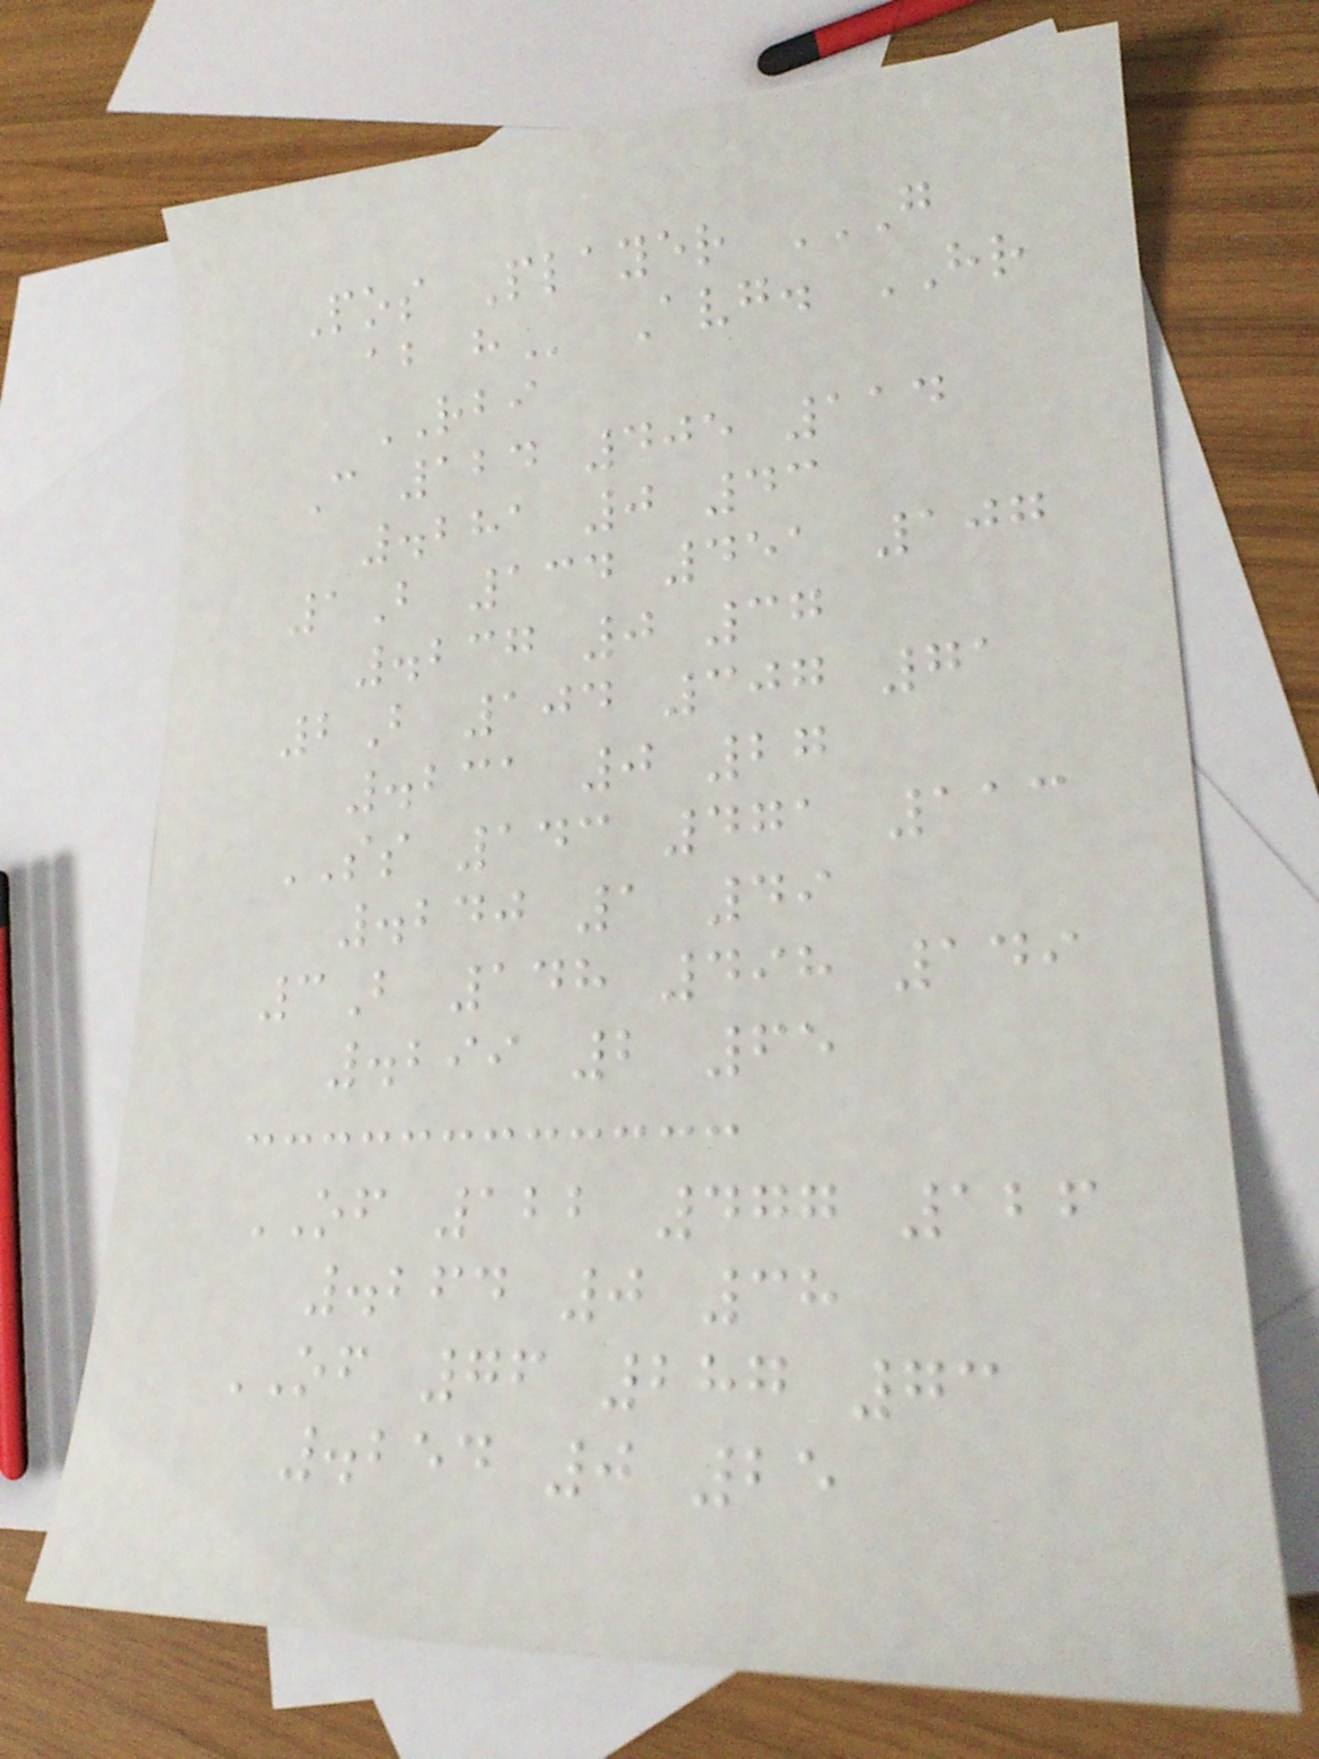Pos Player G
AB H Avg. HR
RBI
C 124 405 114
.281 0 43
1B 134 451 107
.237 0 37
2B 104 307 71
.231 0 27
SS 143 471 113
.240 1 49
3B 148 498 149
.299 2 65
OF 122 477 126
.264 0 38
OF 76 287 73
.254 0 25
